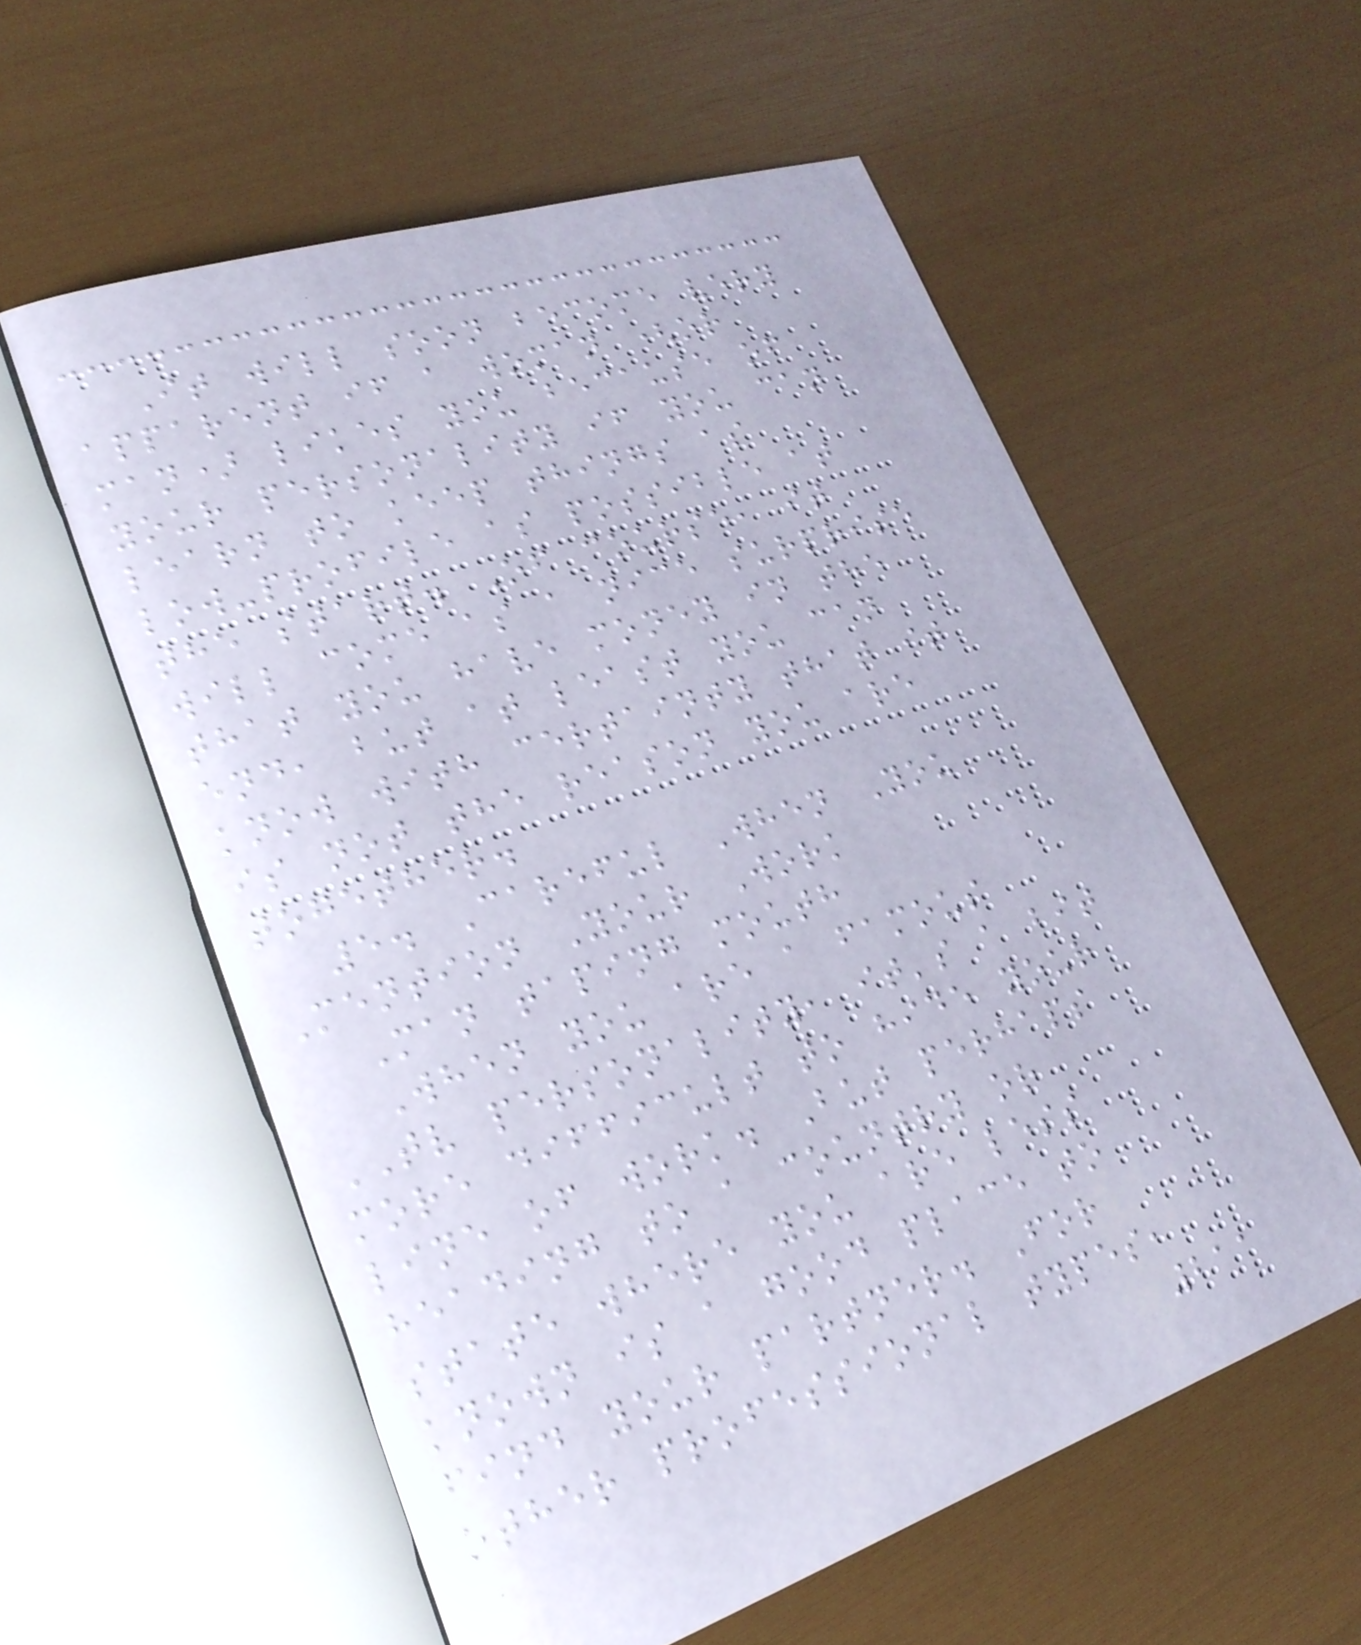It will soon become very
apparent if a woman (or
man) likes you because of
your personality if you can
learn to keep things as
low-profile as possible at
the start. Of course, it
will come as a nice surprise
that you have money in the
end, but at least you can
know with certainty that it
is not the reason you are
together.
5. Careful When You
Mention Your Work
Man taping mouth
When you are a famous
TV personality, it's a bit
more difficult to hide your
line of work. But perhaps
heading to a country or
state where you are less
known is a good place to
find your partner. For
other professional types,
211
